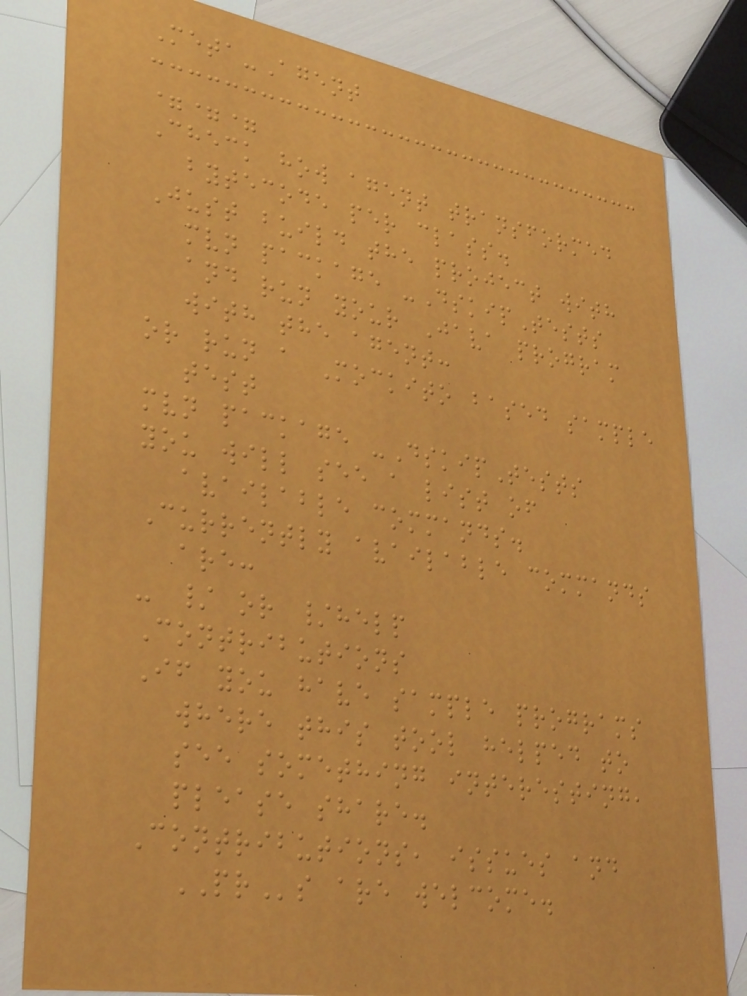Meta-Agent
===
Check how agent transformed
bytecode per class.
Just build the project with
mvn package -DskipTests
and run your Java program
with the agent:
or run a Mockito based sample
test
mvn package -DskipTests
you will see a list of
available commands.
Currently available commands
are:
- / or /help
Contributions
If you have sample programs
where this tool helped to
see something interesting,
please share.
Contributions, issues and
PRs are welcome.
